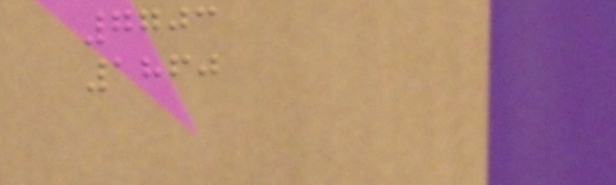7703
1860
